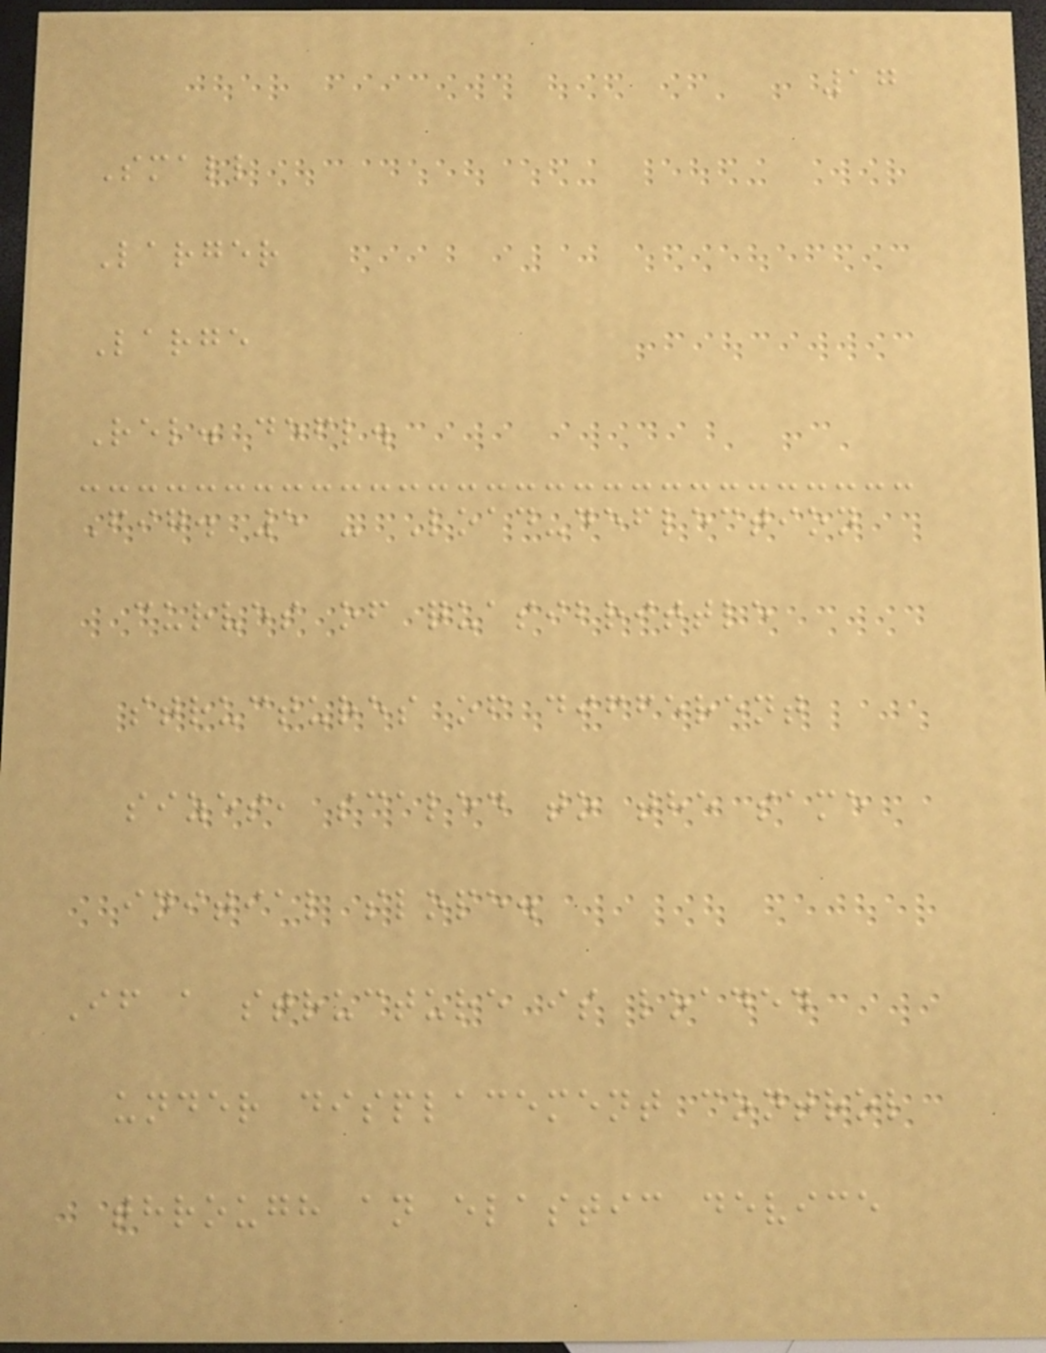17
Small
Larger
Large
Rel. defl.
Fig. 5 - Load-deflection
curves of quasibrittle
structures of different
sizes, scaled to the same
initial slope.
If a structure is loaded
under displacement control
through an elastic device
